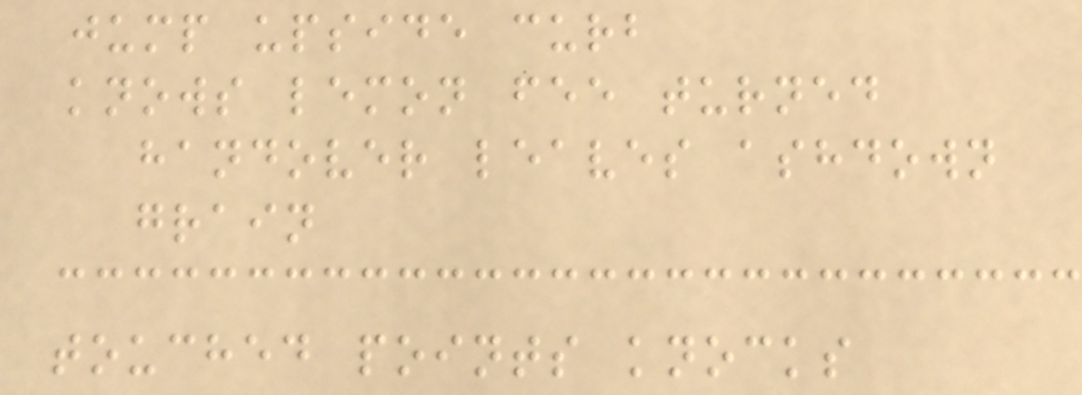jump upside curb
knows lemon fee turned
handover leaves ashdown
grain
touched points knocks
